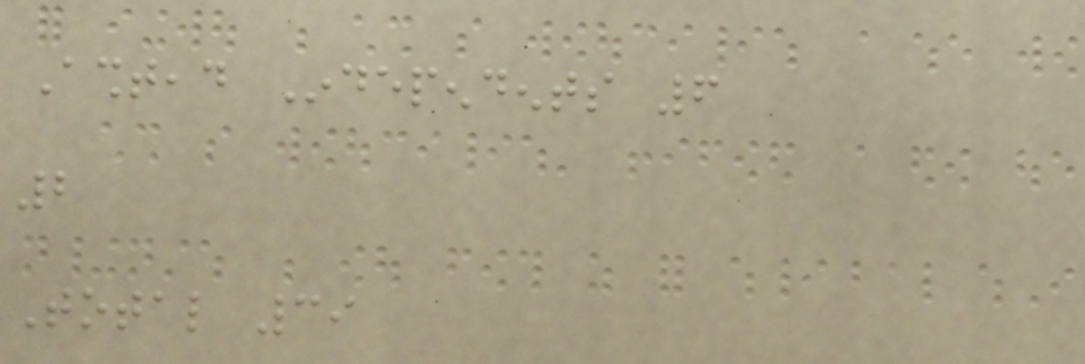Ashtead Independents 6
2
Total 39
